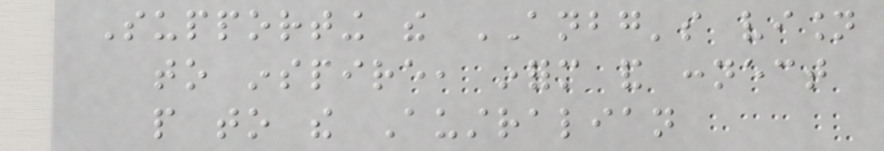Supporting the ANBG's vision
to inspire, inform and connect
people to the Australian
